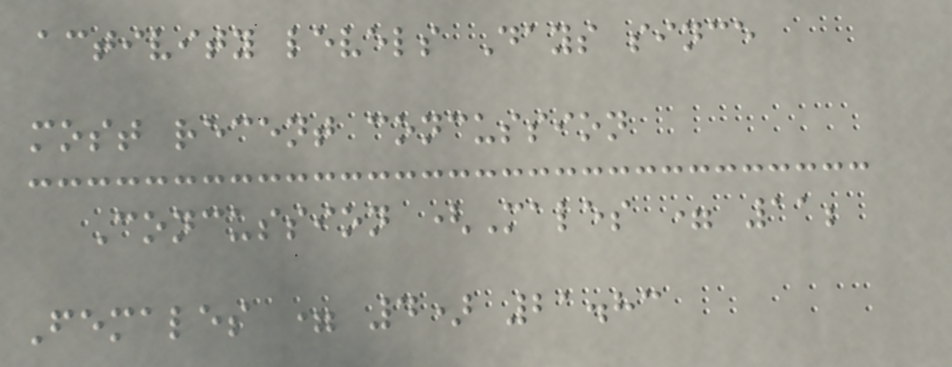activity levels Days since
most recent concussion
Concussion (Males = 11;
Females = 4) 21.83
